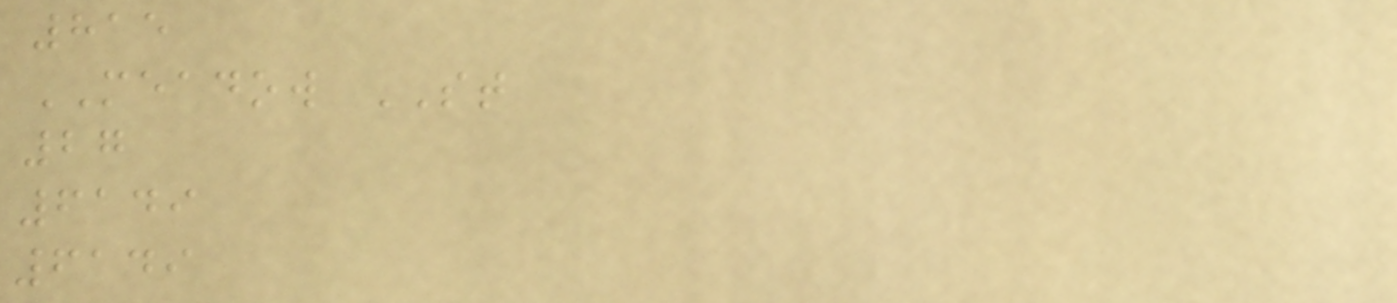815
MEADOW ST
27
6149
6149
